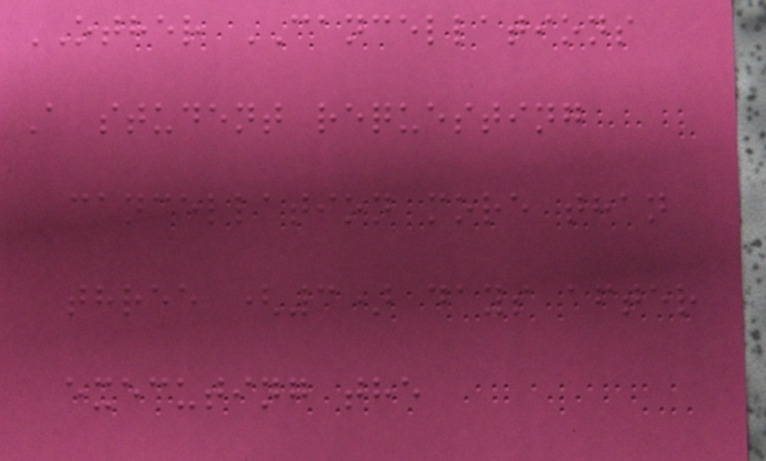OTHER CANCELLATIONS
A student requesting
cancellation more than
three (3) days after
executing the
